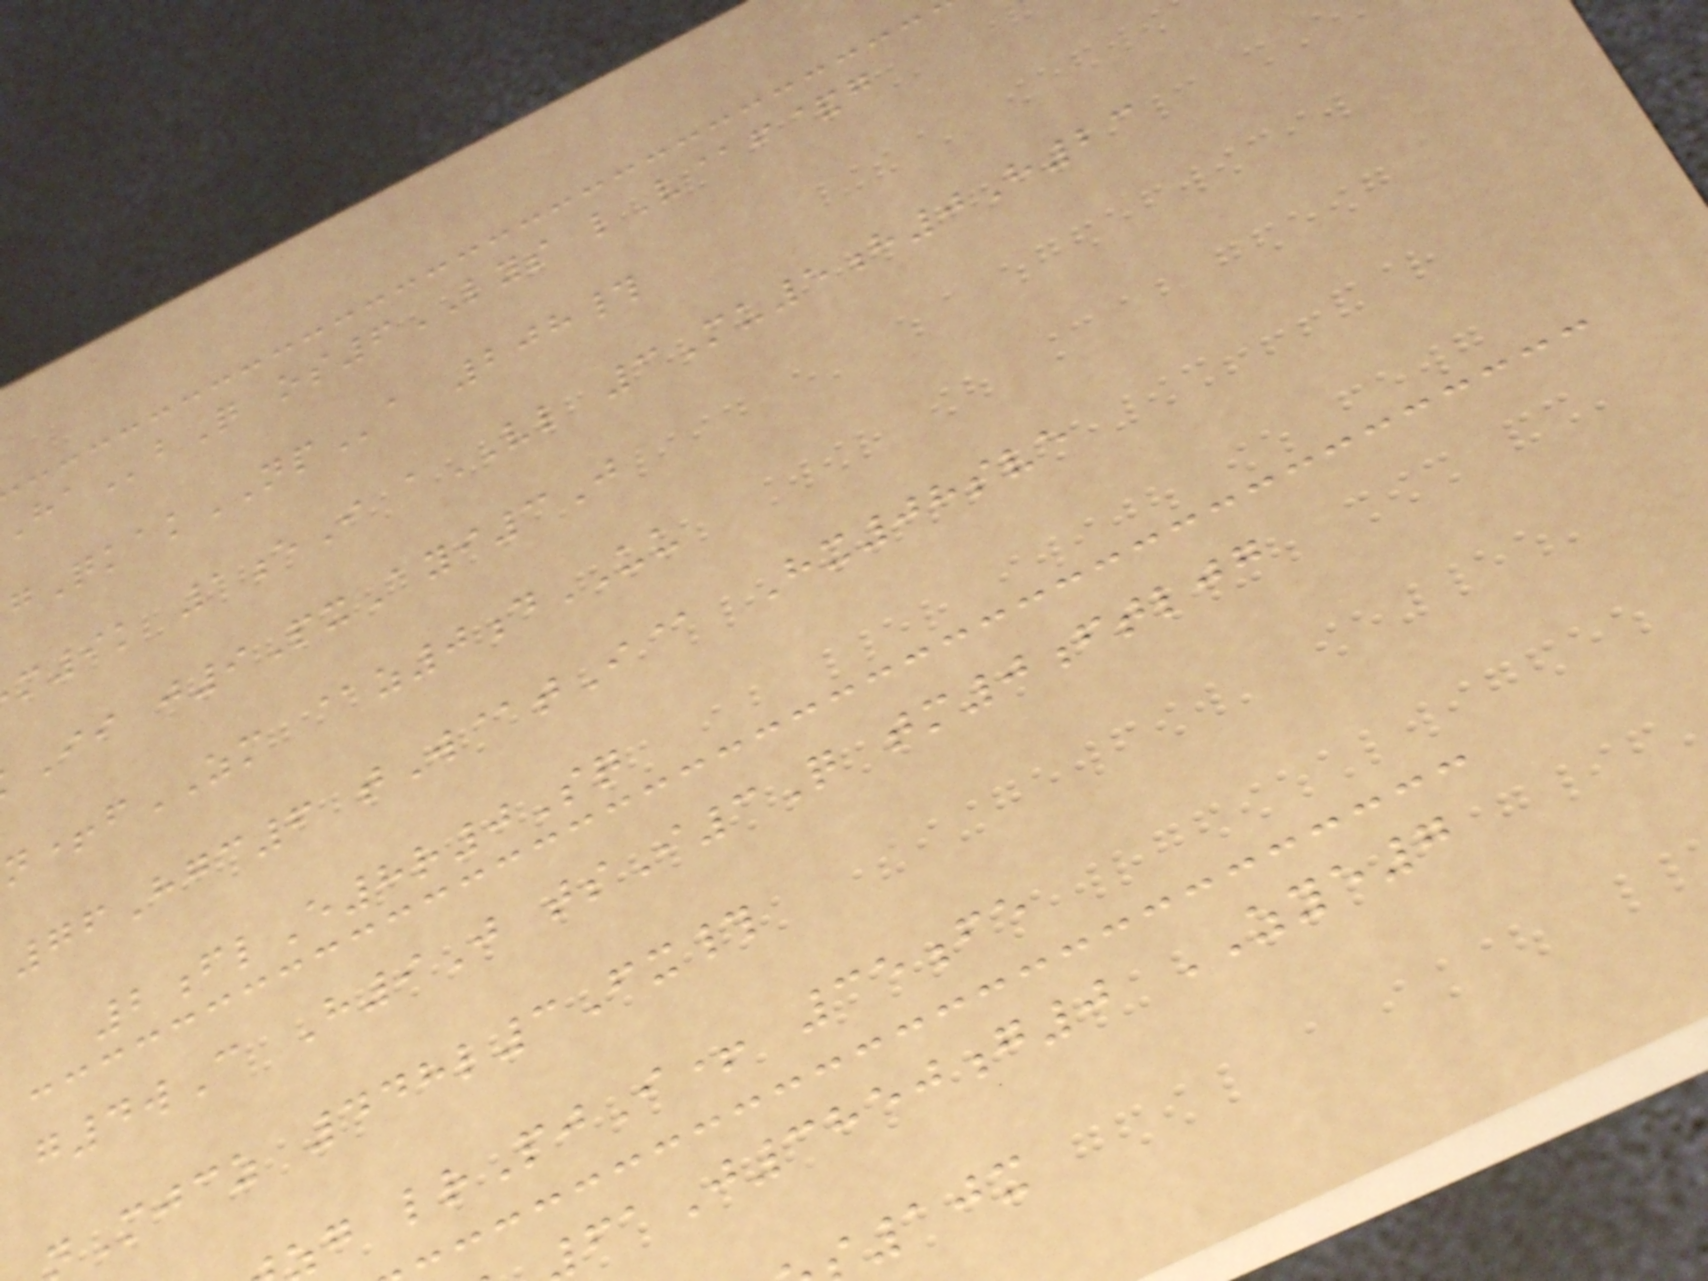bQ os6LYS lV@f&g
gQkakNPa 208#
m9k 1eI aVL 3Mu5h0H23
Ii j9PxAyi3J
n+fZM @z0dUU
76Hgc6 tW@tI@ Hx08sve
2flE8r0Sq
g4wC H9J tsI3Q tm0ftljg
Mjcz 448l3Fx#
g lrPjI+ 35fe
J3850g0 ZYE7
